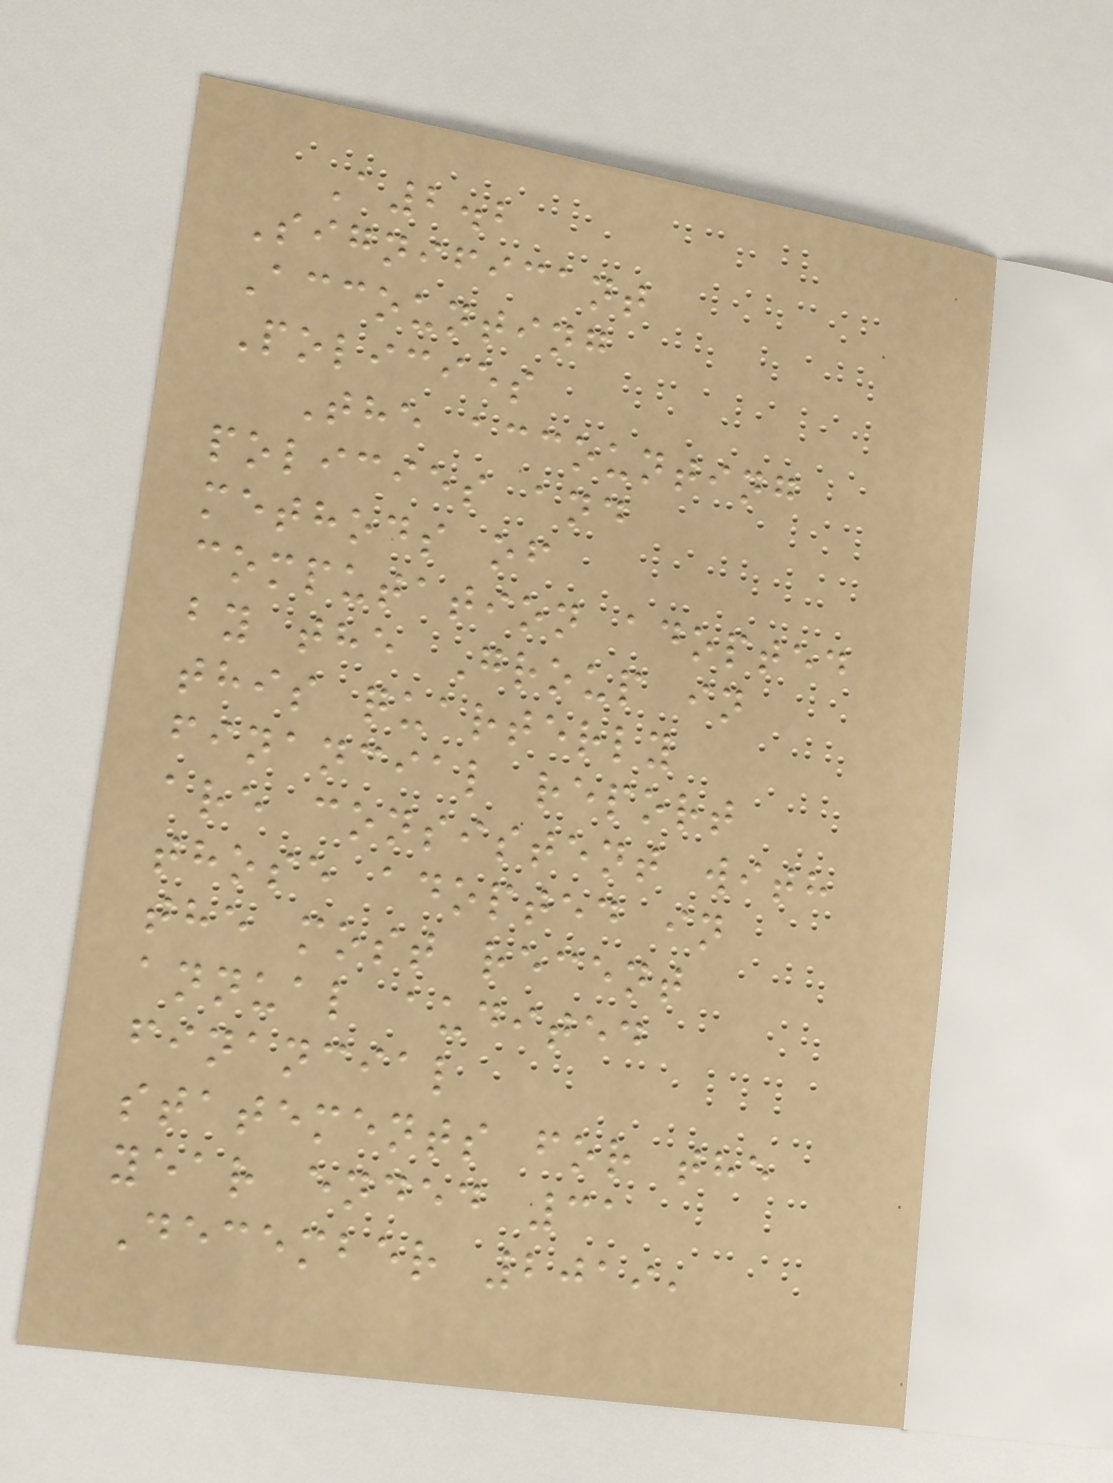A2.2
Significant
Accounting
Policies
The accounting
policies and
methods of
computation adopted
by the Group in
this quarterly
financial report
are consistent with
those adopted in
the most recent
annual audited
financial
statements for the
year ended 31
December 2019,
